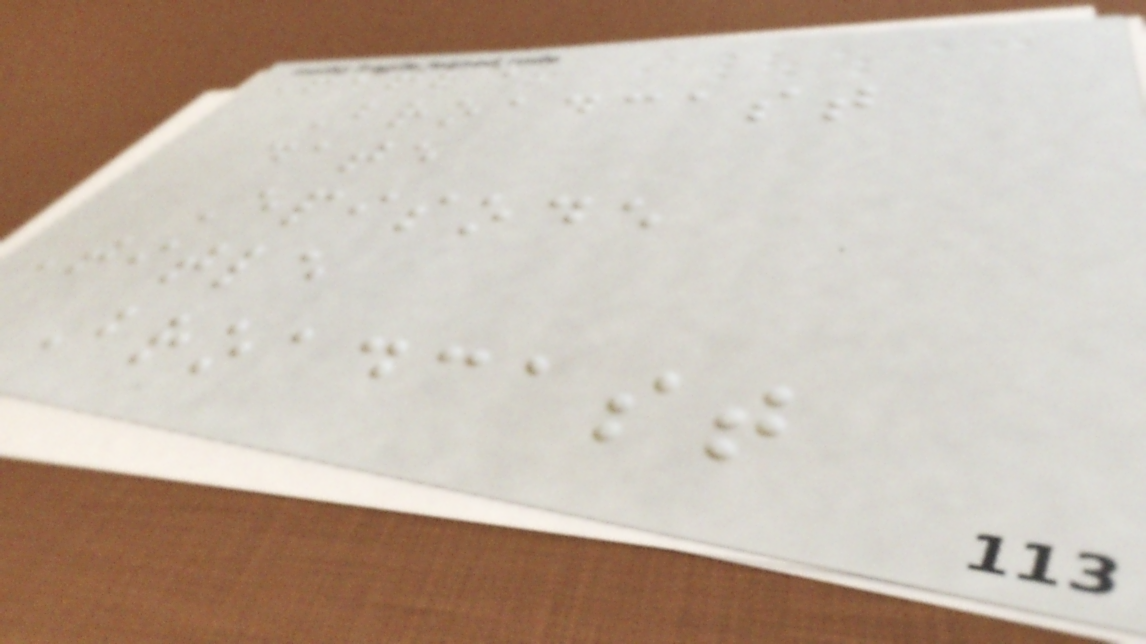Title
Broadcast
date
Episode
Title
Broadcast
